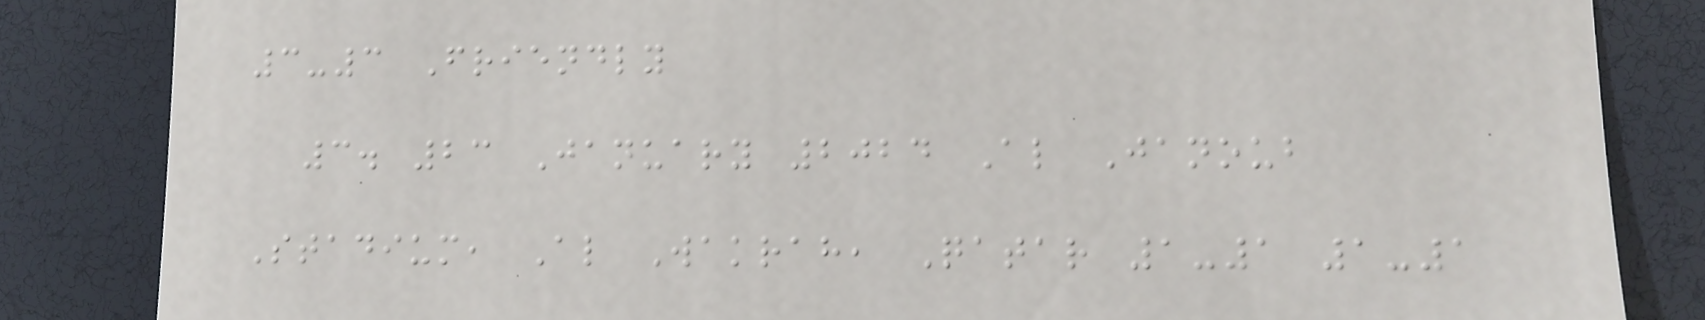3-3 Friendly
3. 23 January 2024 Al Janoub
Stadium, Al Wakrah, Qatar 1-1 1-1
